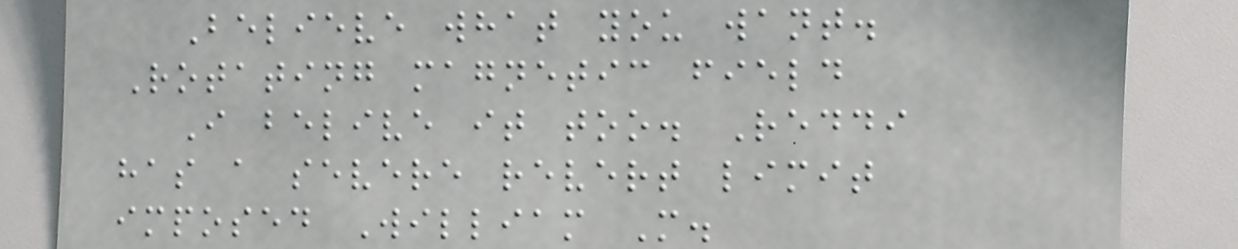Believe what you want.
Rotating magnetic field
I belive it too. Reddi
has a severe revert limit
imposed William M.
